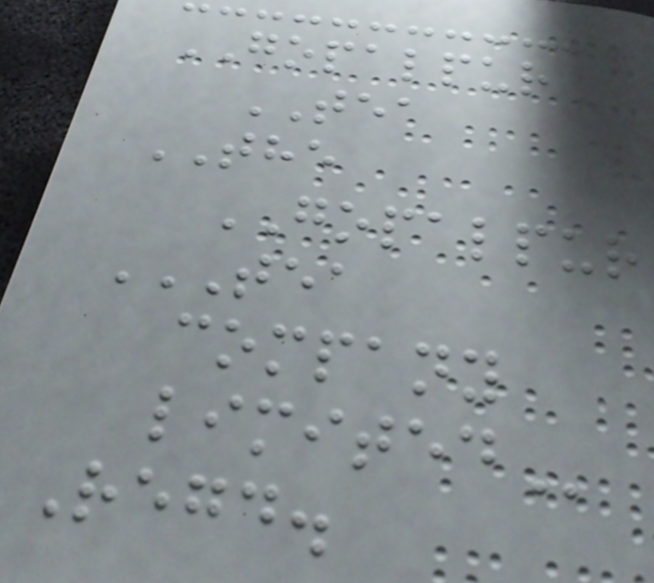GOPALPUR
TEA
THE
GOPALPUR
TEA
COMPANY
LIMITED
Regd.
